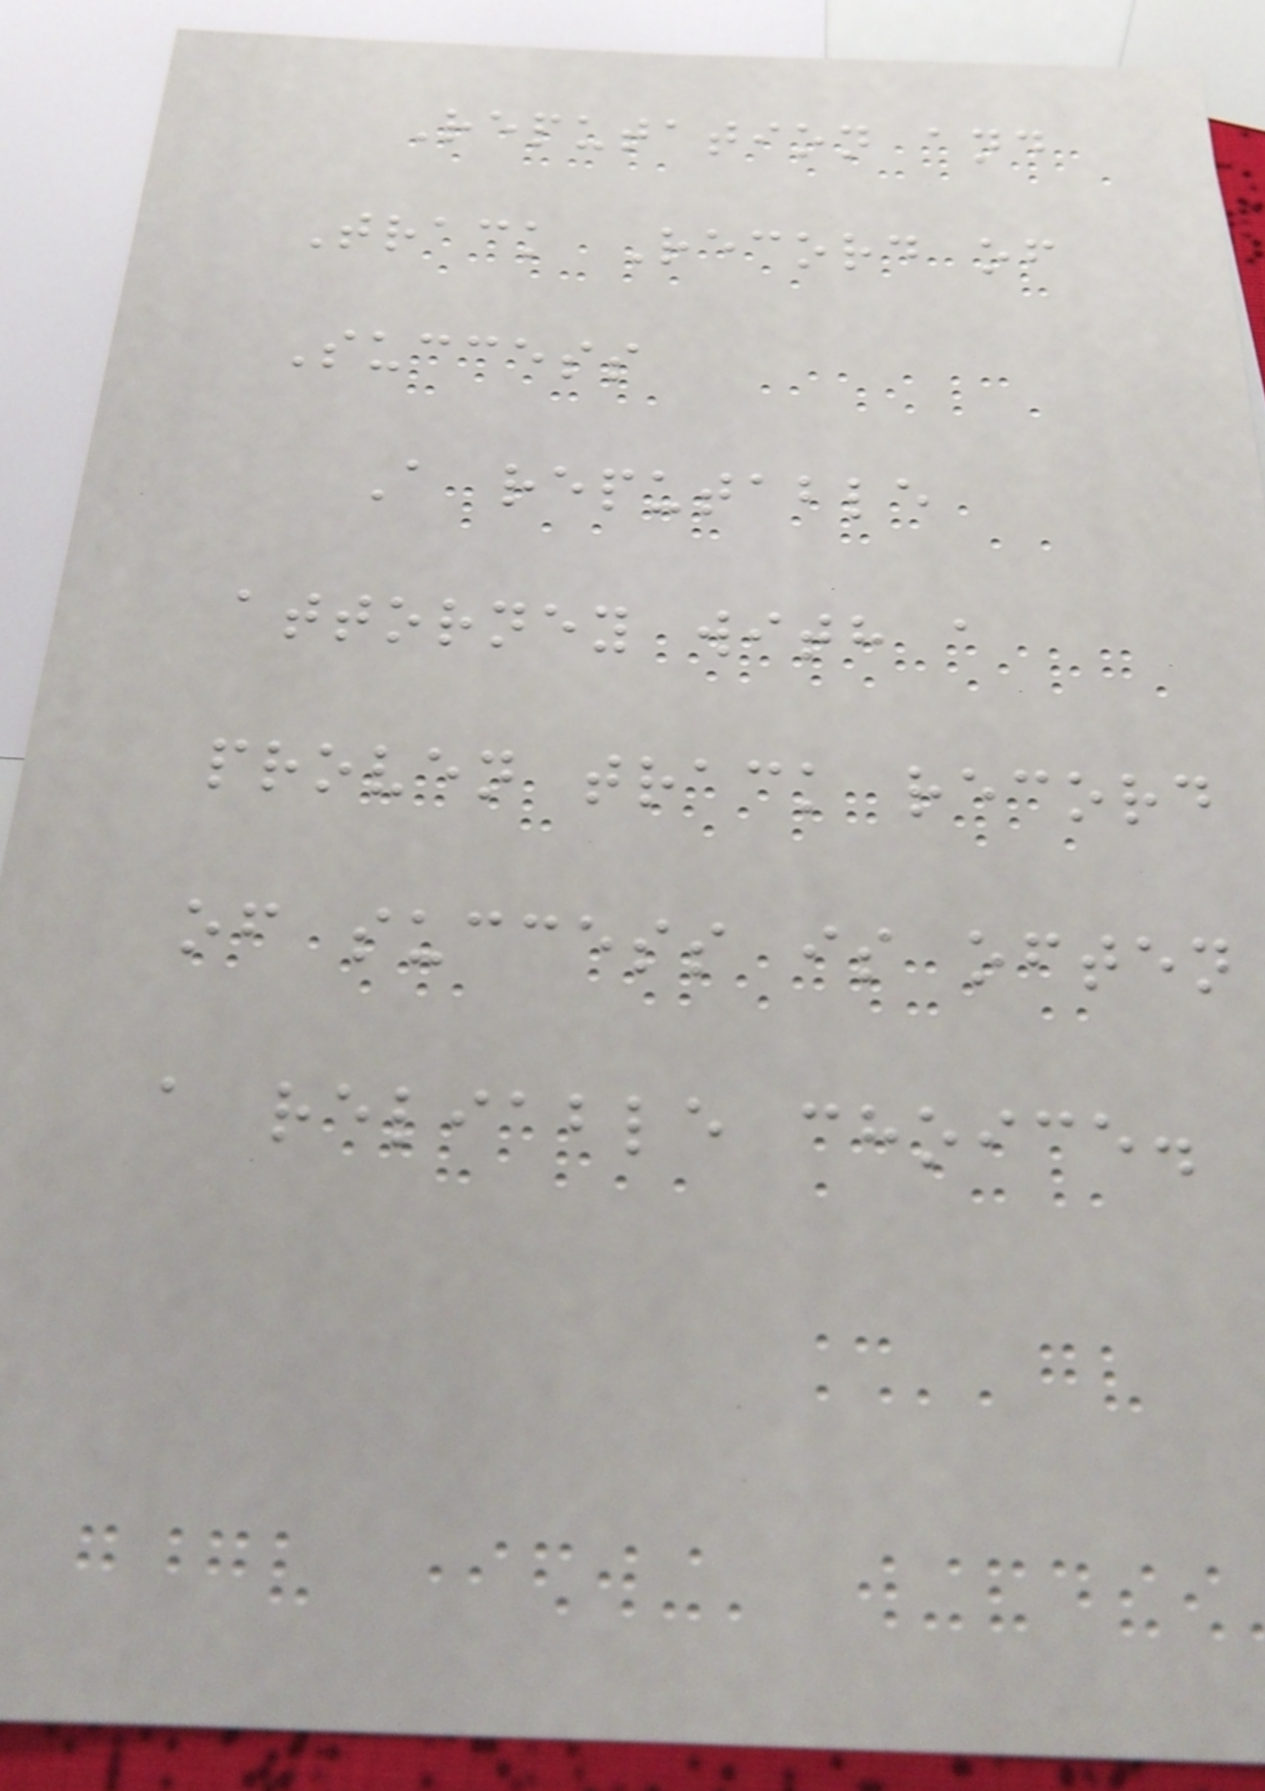Reputation and
Track Record of
Success
A reputable
attorney with a
proven track record
of success is often
a reliable choice.
